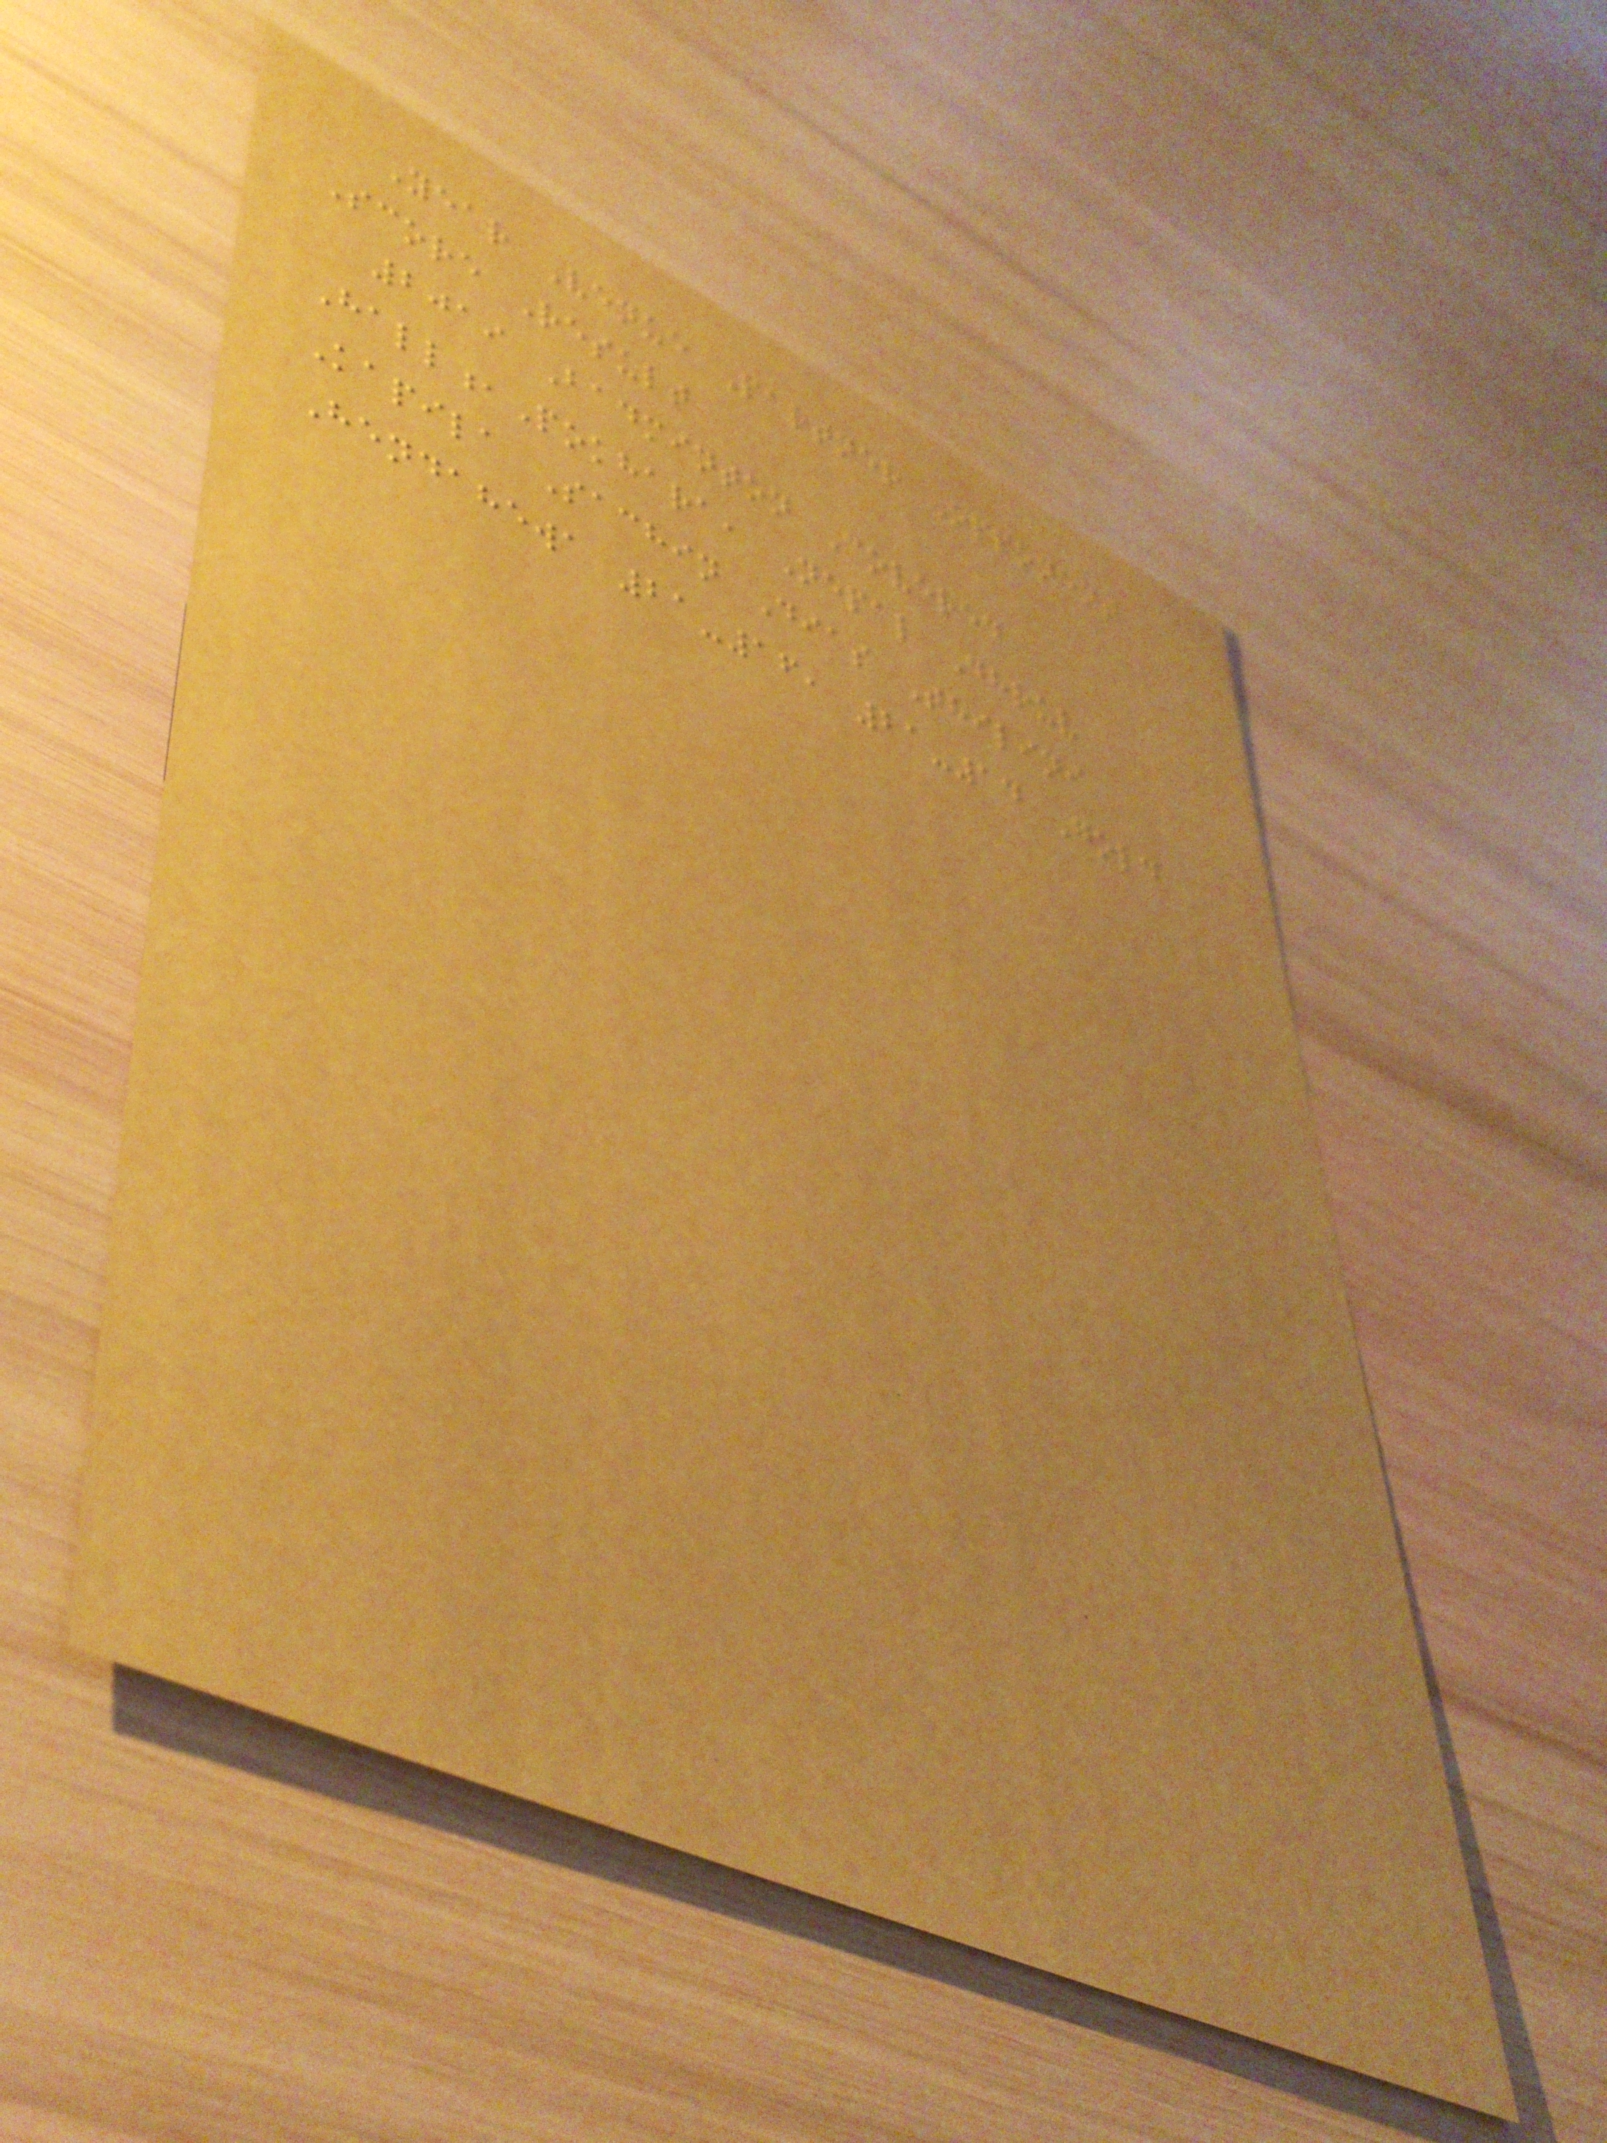Year Venue Partner Opponent
Score Result
2019 Badminton Covered
Hall,Pokhara, Nepal Dhruv
Kapila Sachin Dias Thilini
Hendahewa 21-16, 21-14 Gold
